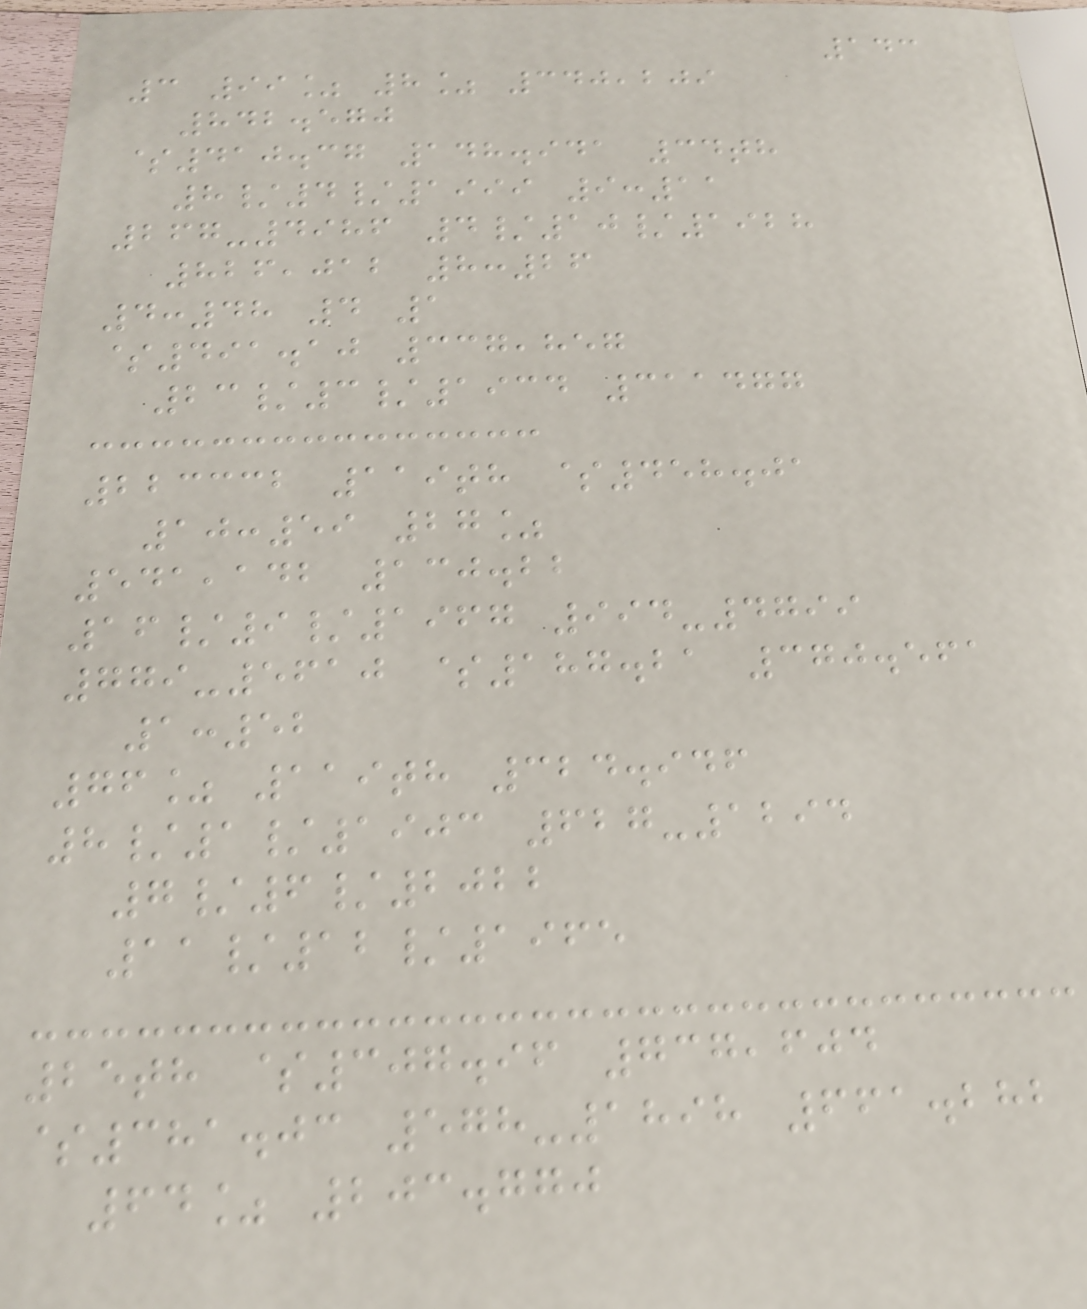143
3 99% 8% 340,209
842.570
$410.37 148.941 34th
8/4/1999 9:11
267-4986 4/10/1928
826,012 8:26
4:48 4 1
$491.10 337,857
23/3/1934 311477
223332 119th $458.01
10:59 27%
541,142 130.22
16/9/1967 994-4799
779-5610 $187.21 370.561
1:52
76% 119th 324.946
8/1/1903 627-1294
7/6/2022
11/12/1965
25th $307.96 737,604
$381.03 578-1898 661.282
64% 203.770
